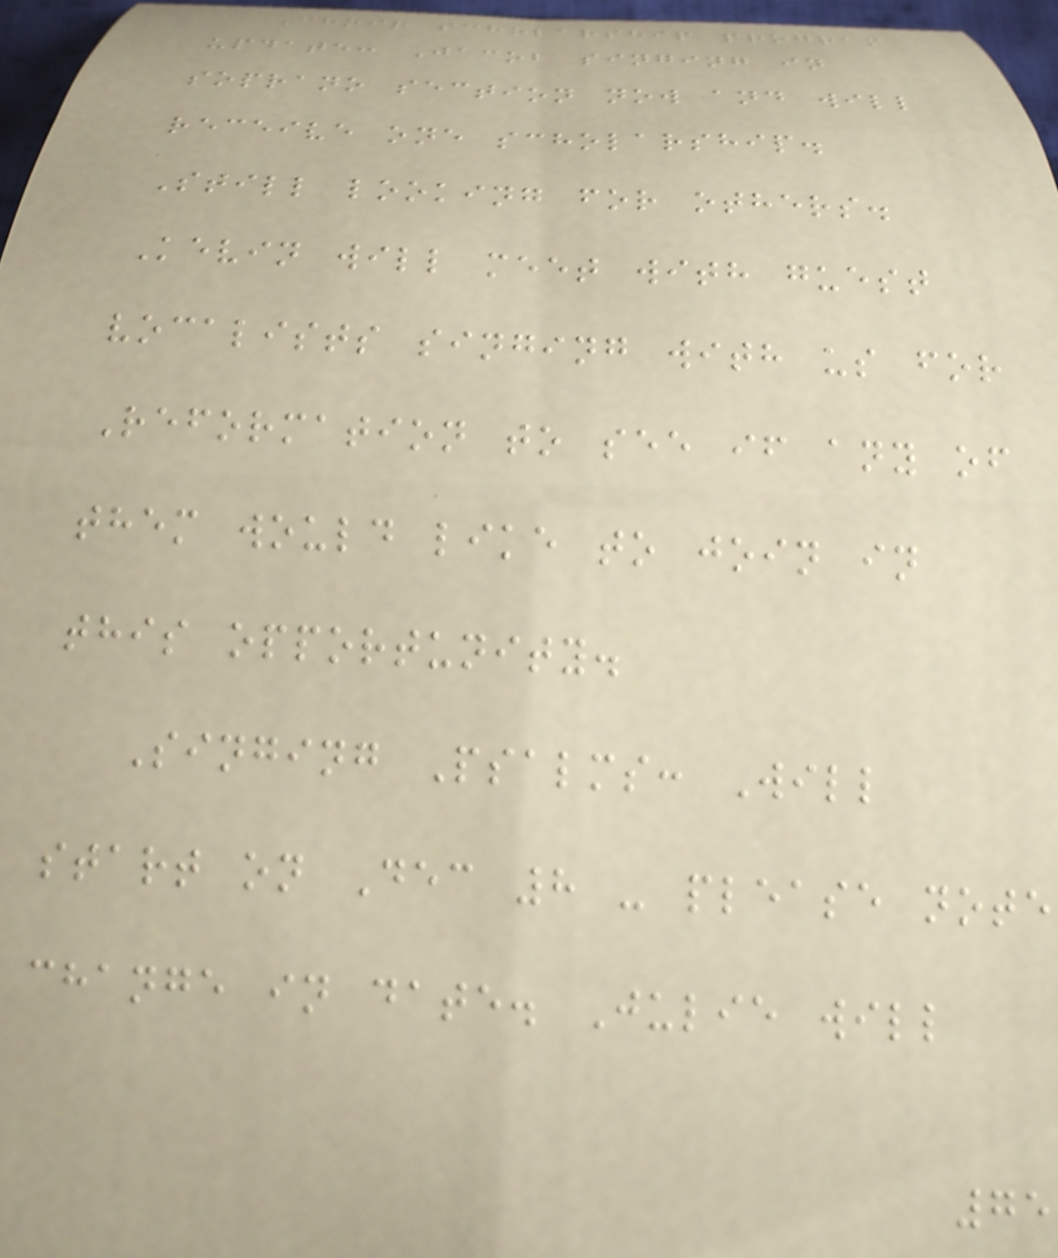Choir scholarship program
update: Jacob singing in
soprano section now and will
receive one scholarship.
Still looking for others.
Kevin will meet with guest
vocalists singing with us for
Reformation to see if any of
them would like to join in
this opportunity.
Singing Psalms: Will
start on Dec 8 - please note
change in date. Julie will
75
